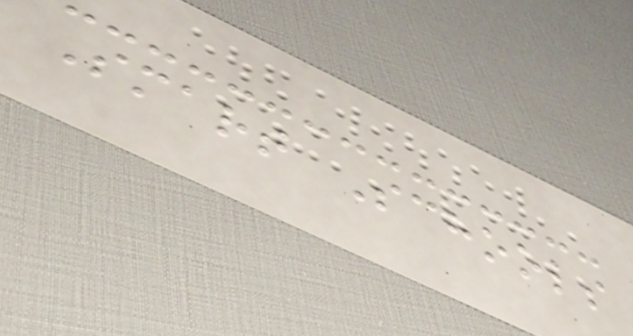Smart Schools
